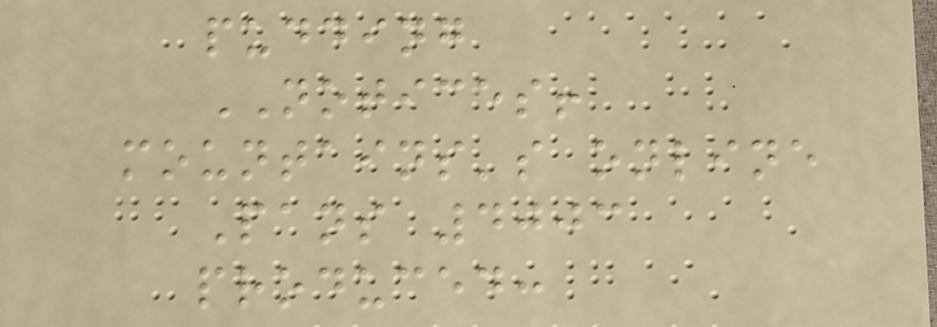pudding
NOTICES!
mountains's online
Pans 4003
produced:
